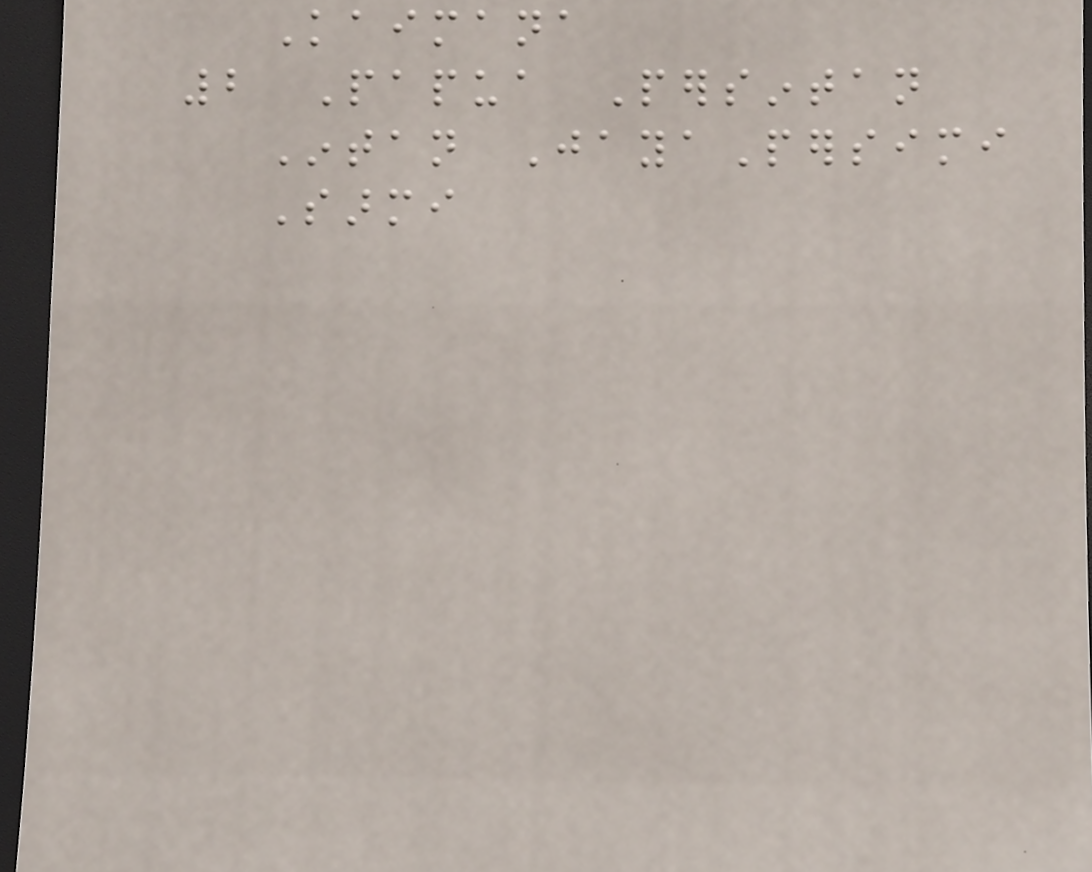Kaimana
2 Papua Persintan
Intan JayaPersimi
Sarmi
